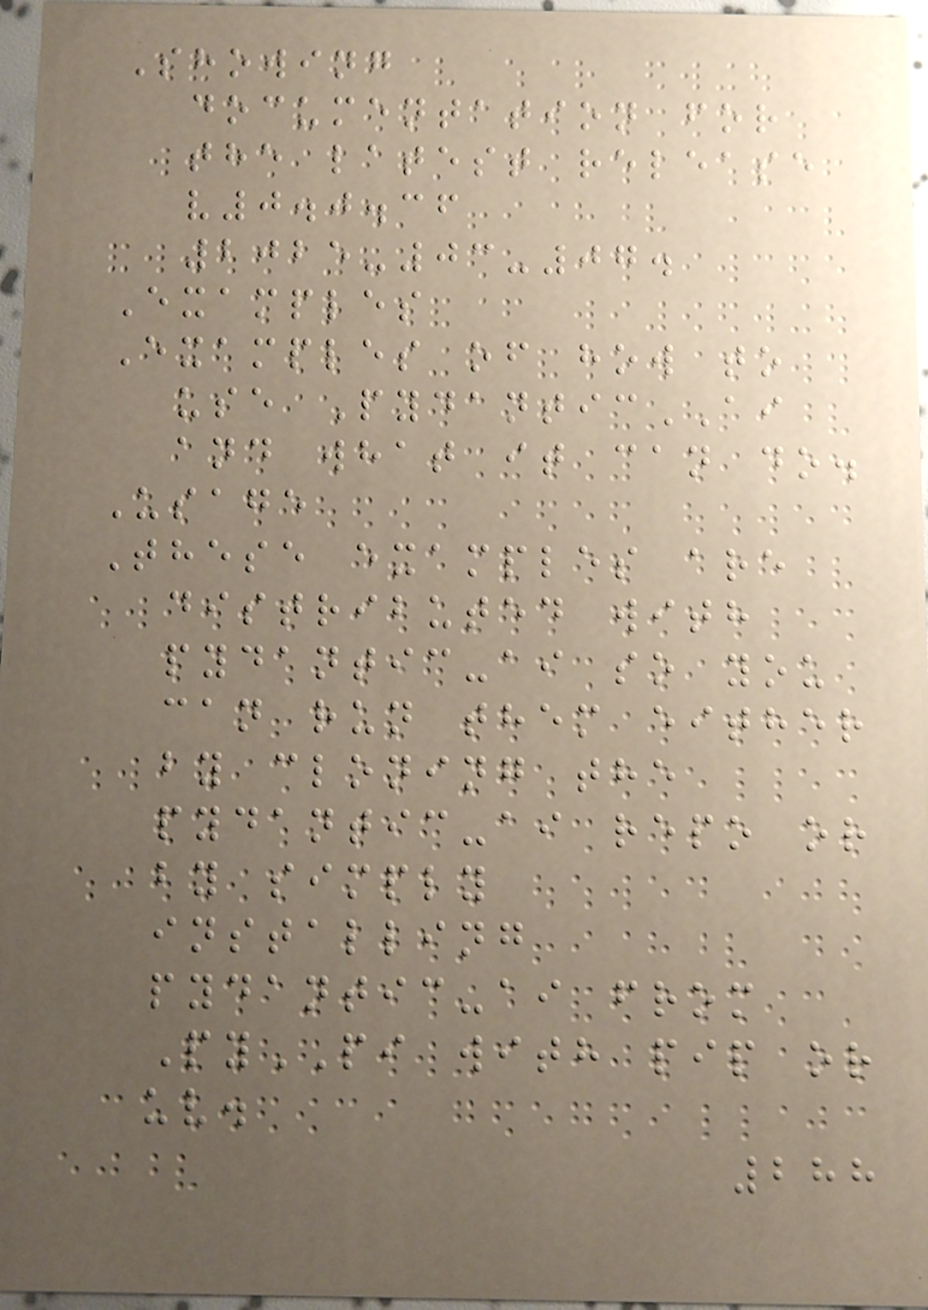Showing
documentation for
the latest release
v0.0.36
2025-03-07.
Examples
Examples of how to
use PydanticAI
and what it can do.
Usage
These examples are
distributed with
pydantic-ai so you
can run them either
by cloning the
pydantic-ai repo or
by simply
installing
pydantic-ai from
PyPI with pip or
uv.
288
